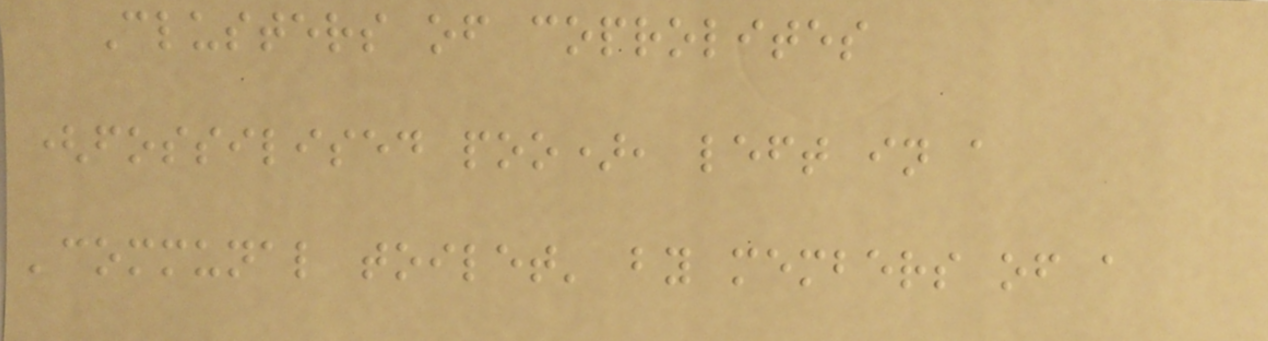Clusters of coprolites
(fossilised poo), left in a
'communal toilet' by members of a
